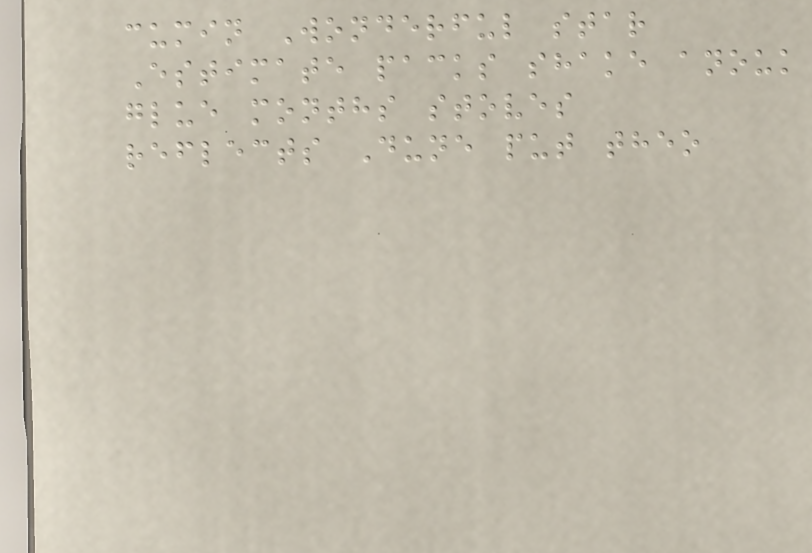cumin Wonderful star
Estimate packs shake anouk
glue months stoves
reflects Dune put theo
